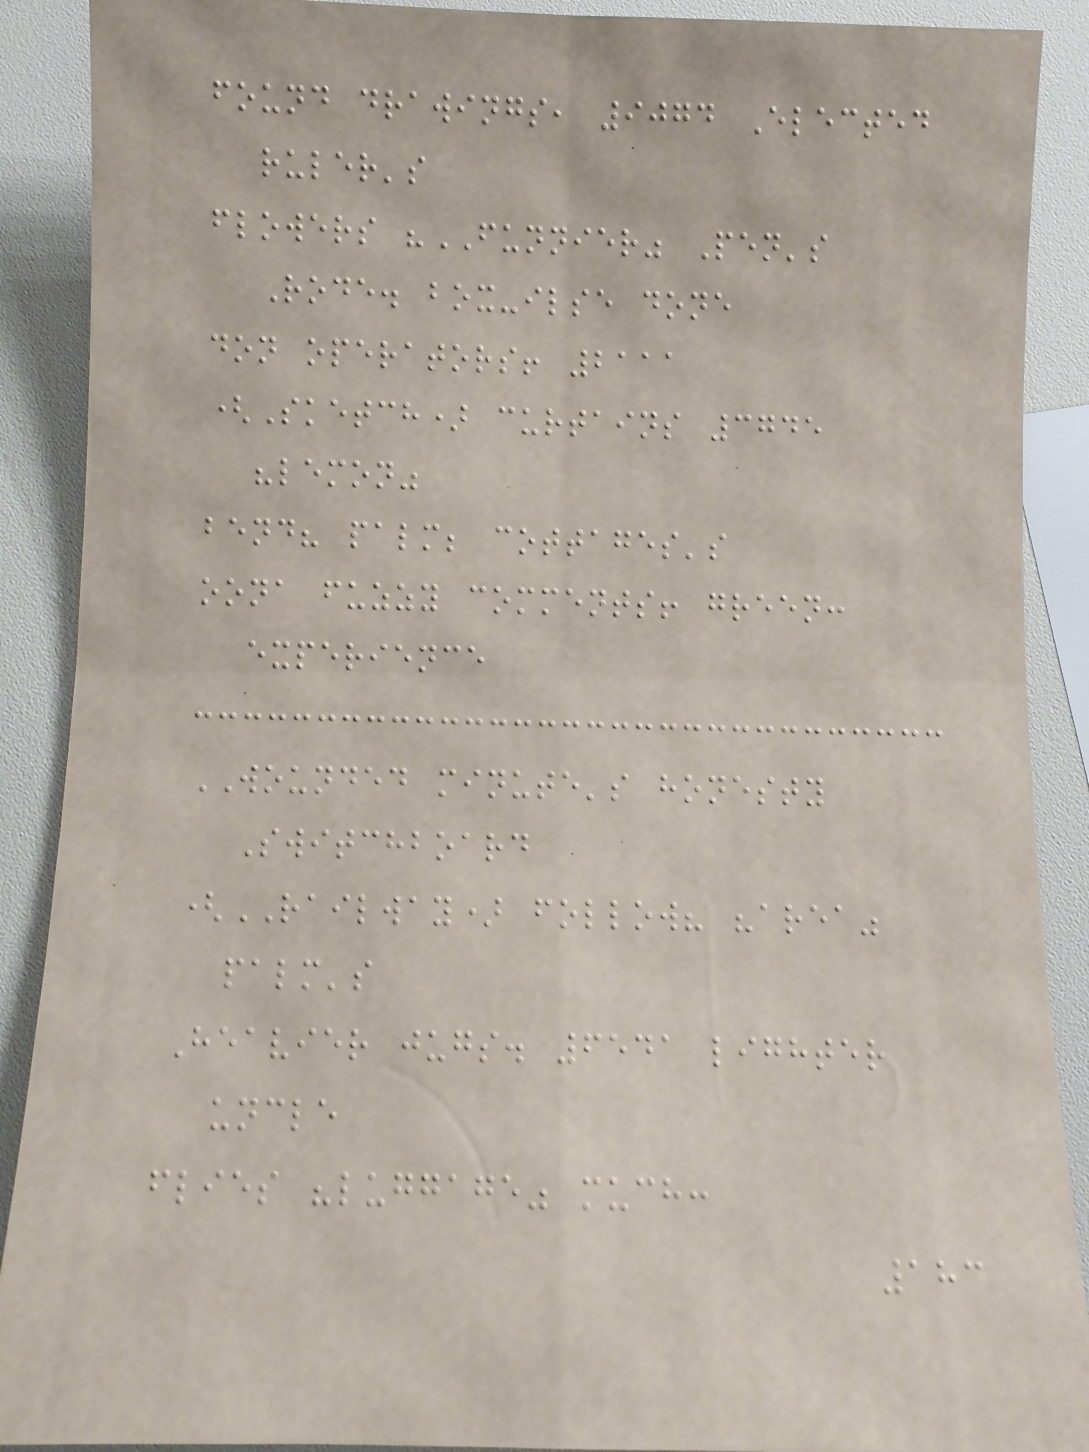found drawings, 9074 Elected
ruler's
flowers "FUNNIER" Pen's
Rode. box-ilse done
don operators! 2111
(Sketch) curtains 3745
"lemon"
bend? palm; cottages's
oona fuzzy comments! green:
experience
WOUNDED minute's honesty
Switchboard
(RAILWAY) follow? "area"
palm's
Heavier jugs. 6541 lighter
uncle
flies "luggage" much:
183
